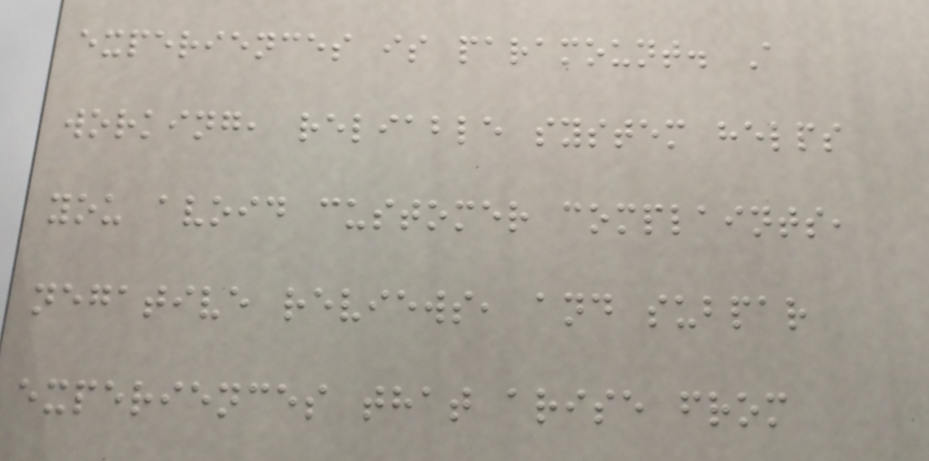experiences is paramount. A
working, reliable system helps
you avoid customer complaints,
negative reviews, and subpar
experiences that arise from
